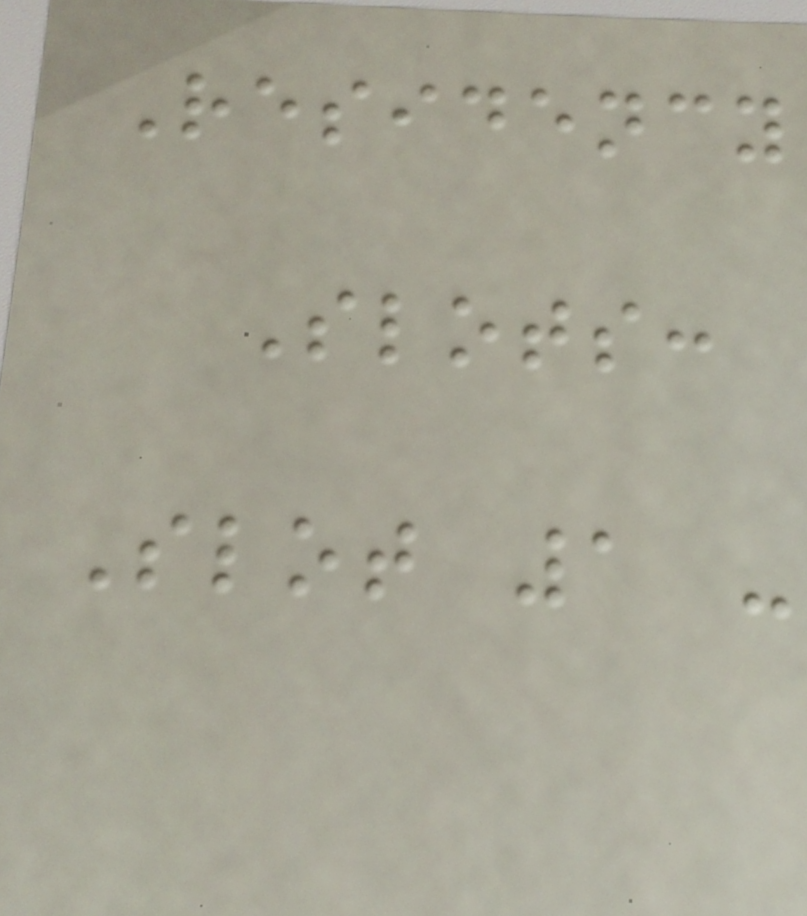Residency
Slots:
Slot 1 -
